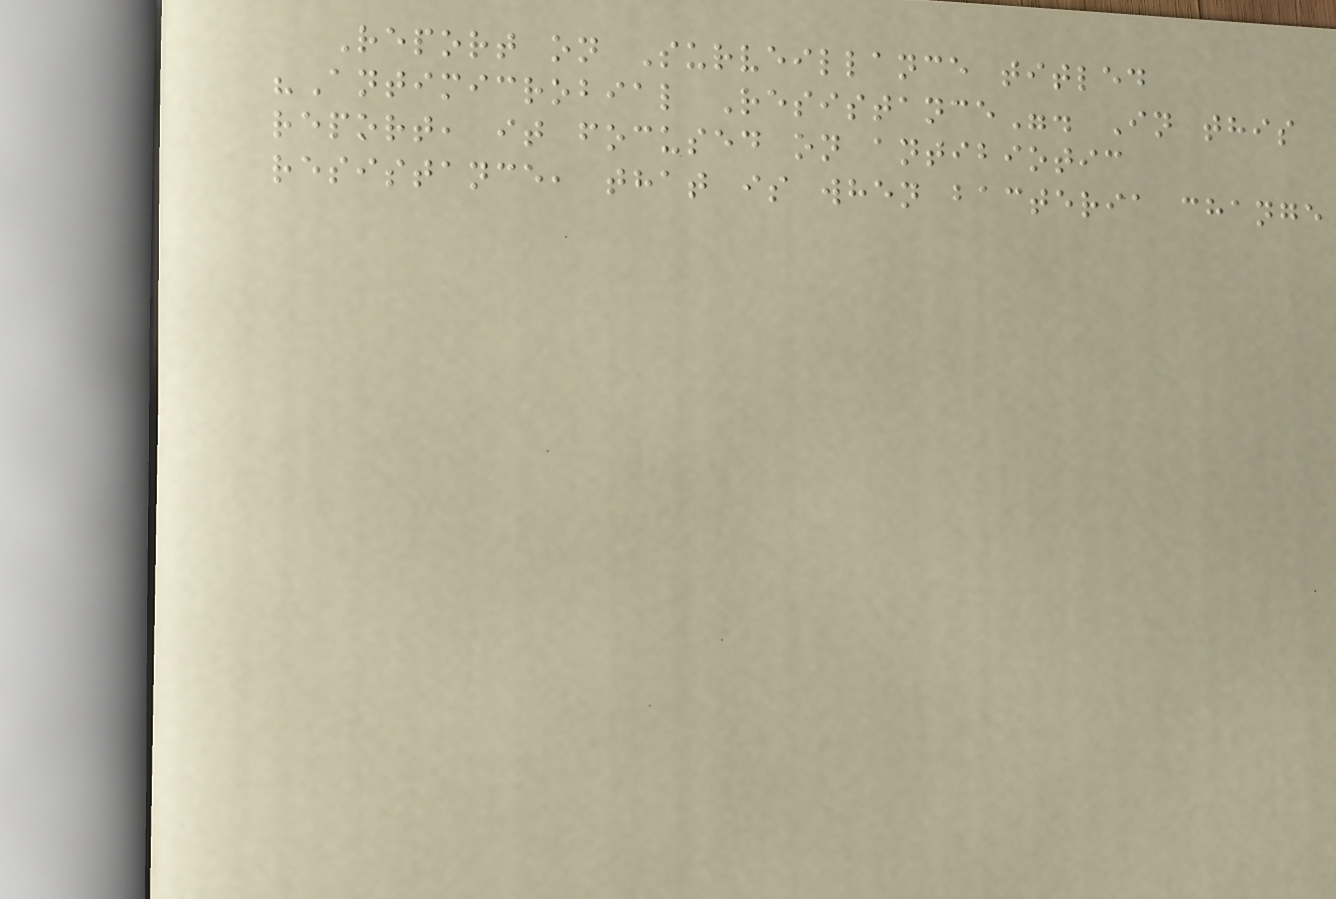Report on Surveillance titled
"Antimicrobial Resistance". In this
report, it focused on antibiotic
resistance, that is when bacteria change
